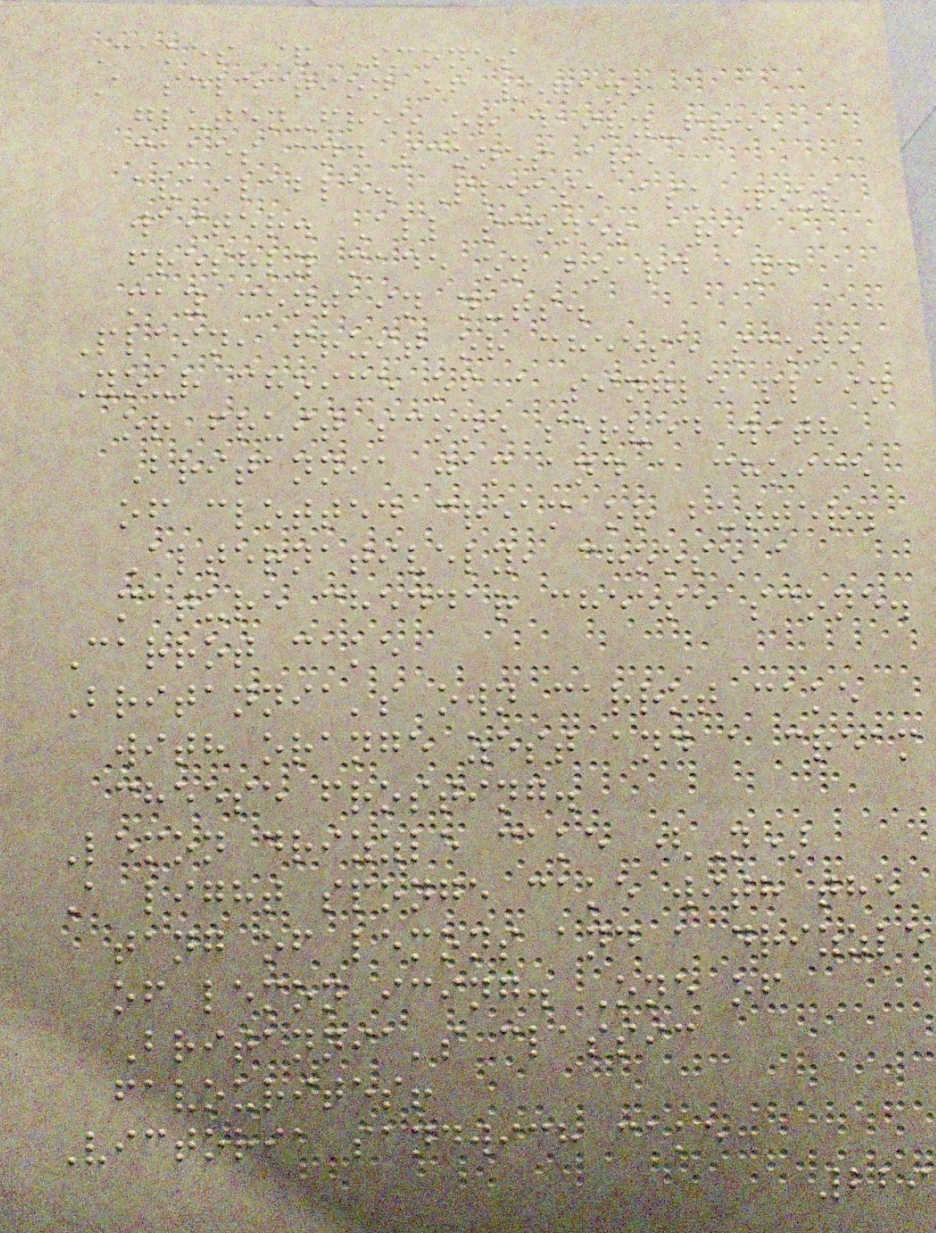Cakes & Scones
A selection of vegan,
gluten-free or dairy-free
cakes and scones are
available. Please ask your
waiter. All scones are
freshly made on board and
may contain nuts.
Plain, fruit or cheese scone
Your choice of a single plain
or fruit scone served with
Britannia jam and a choice
of clotted cream or butter.
Alternatively, choose a
mature cheddar cheese scone.
Carrot cake
Britannia's own carrot cake
with orange zest and a cream
cheese frosting.
Lemon drizzle cake (N)
A light sponge cake with the
tang of lemons and a drizzle
of lemon icing. One of
Britannia's classic
favourites!
Victoria sandwich cake
229
